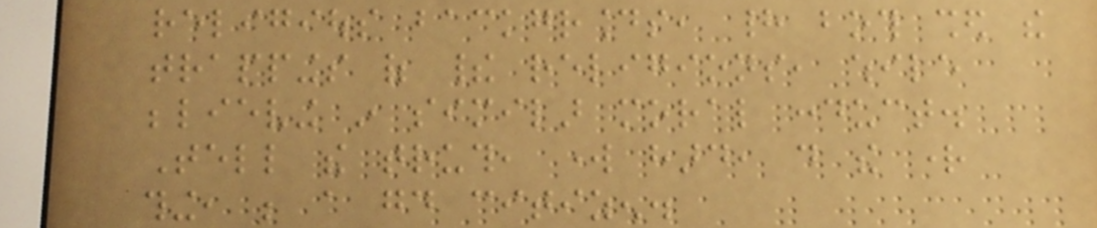religious backgrounds, had both shed the
trappings of their religions, while
believing in similar moral conduct.
Tell the truth, work hard, do the right
thing, be a good citizen.
